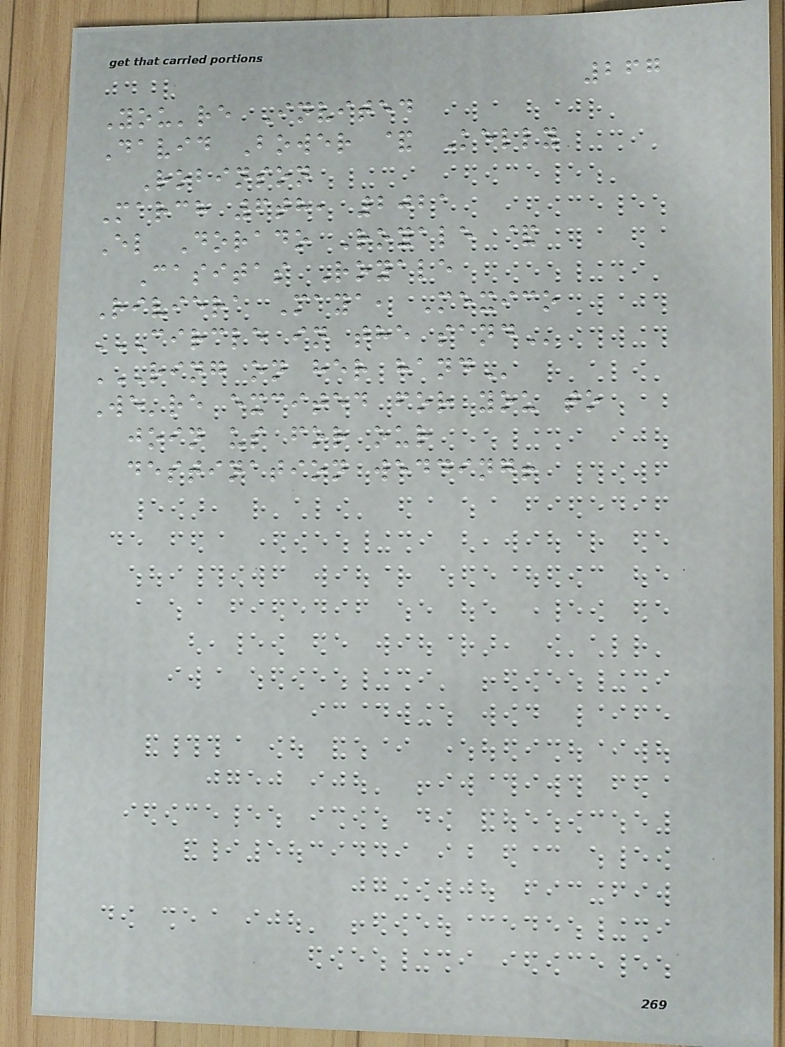267
You're Invited
David Bower & Kelly
Robinson
March 6th, 2021
El Dorado Royale &
Casitas Royale
Riviera Maya, Mexico
CIRCLE IN THE SAND
RING ON HER HAND
We're excited for you to
join us for our
destination wedding!
